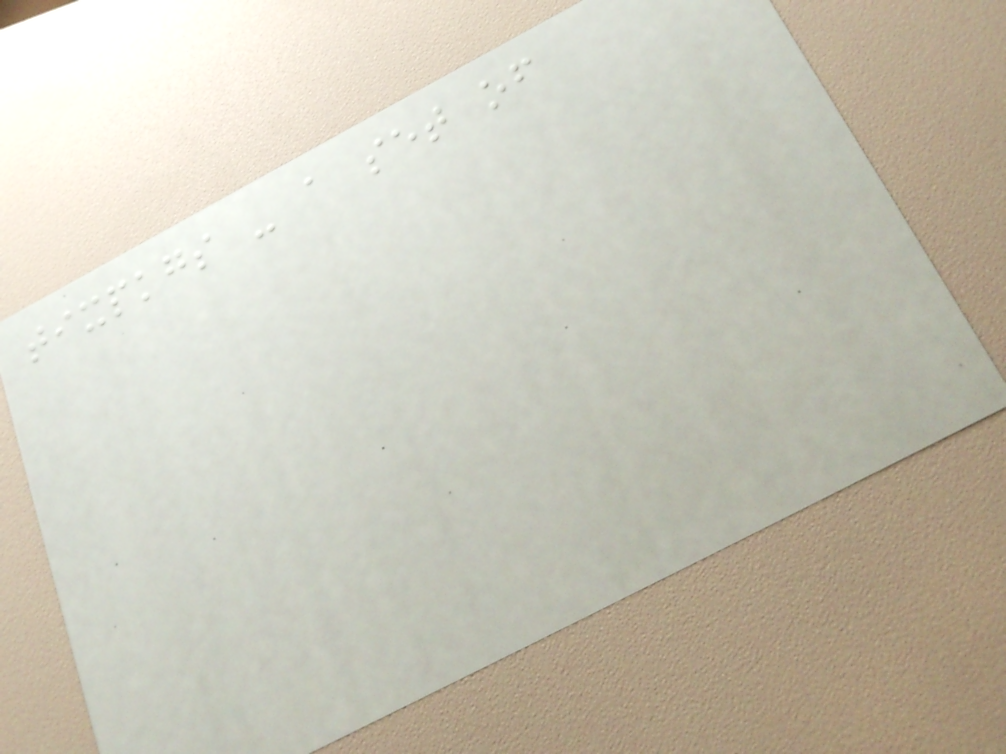tixpkgs - a set of
